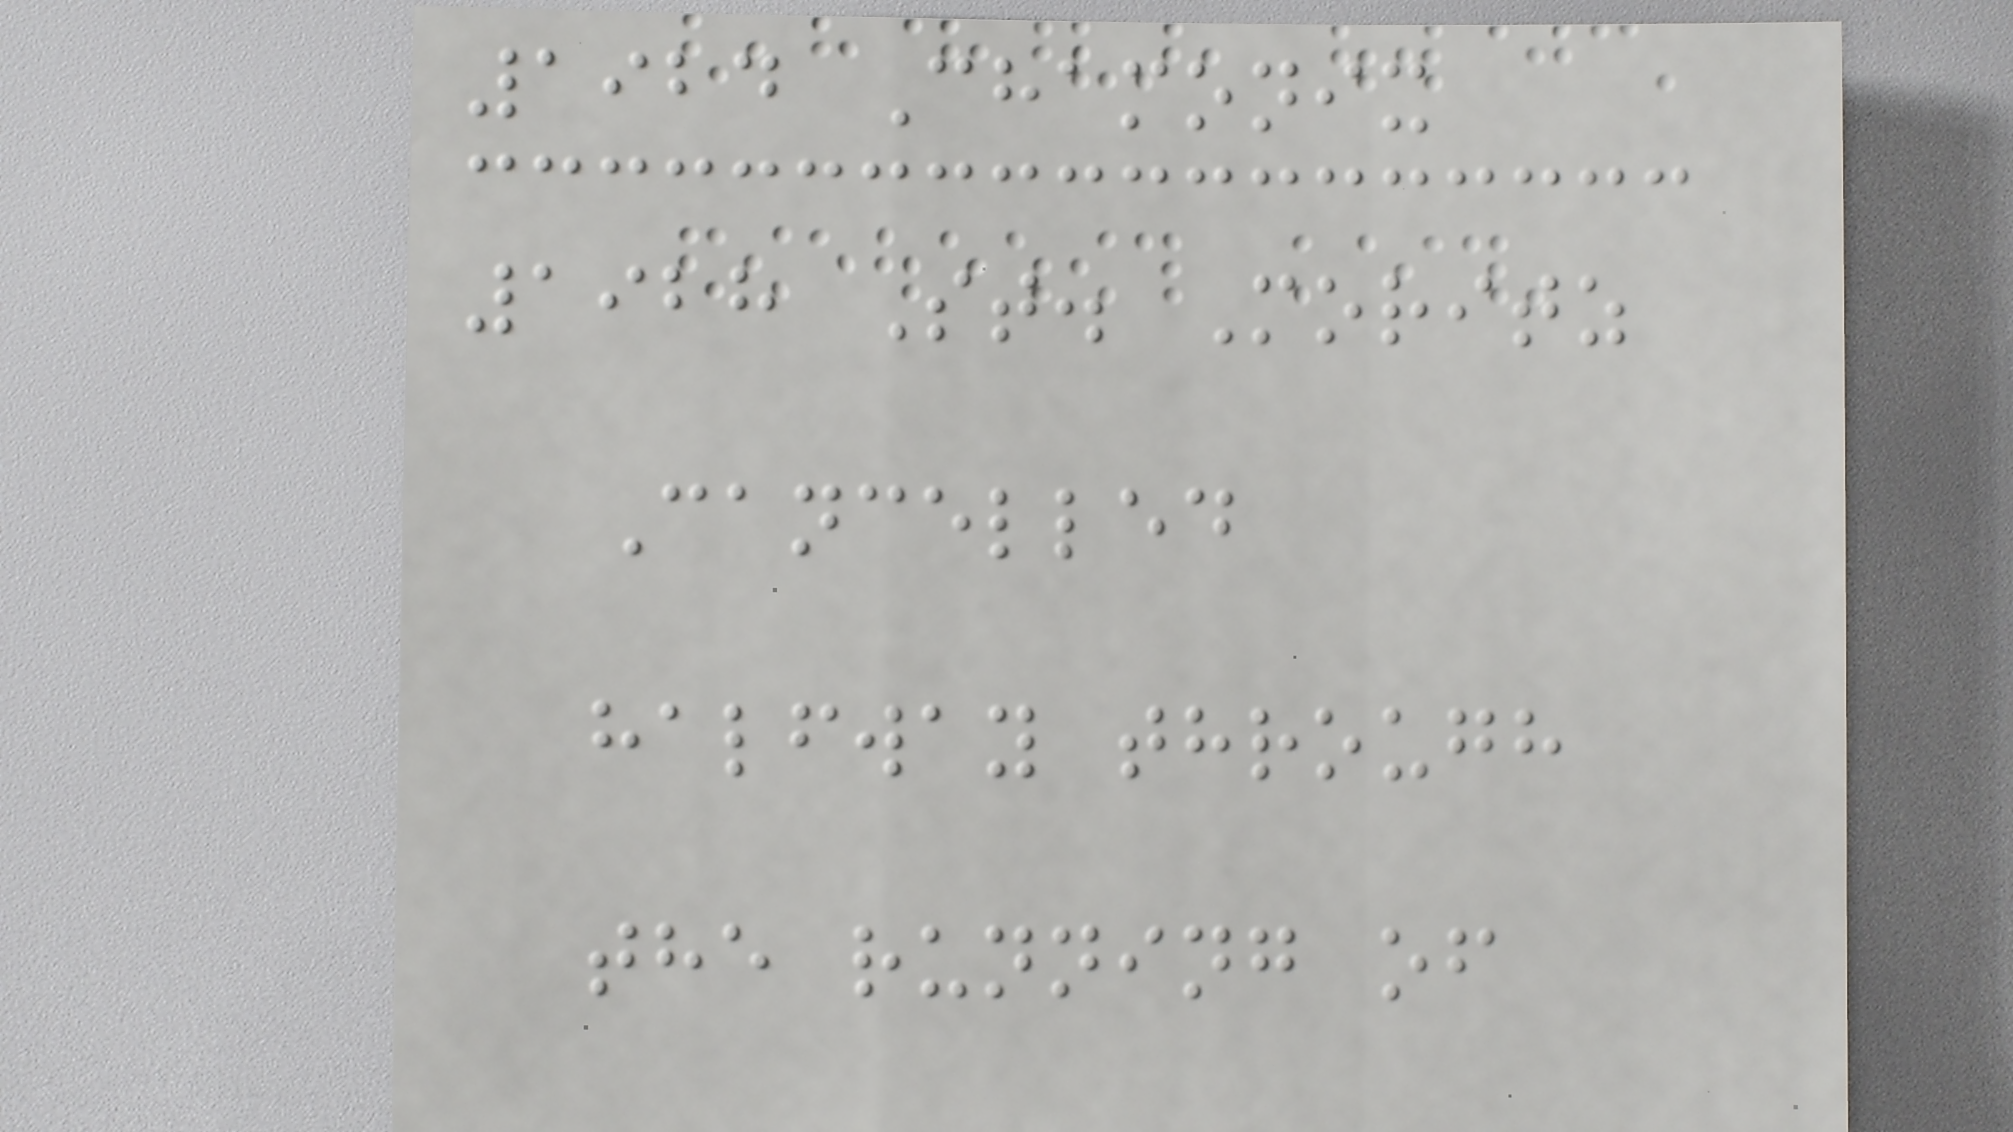1924 Chamonix
1928 St. Moritz
Cancelled
halfway through
the running of
